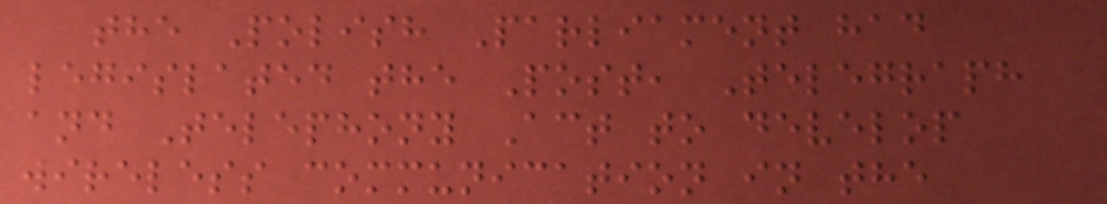the Polish Parliament had
legislated the Post, Telegraph
and Telephony Act to develop
wireless communication in the
